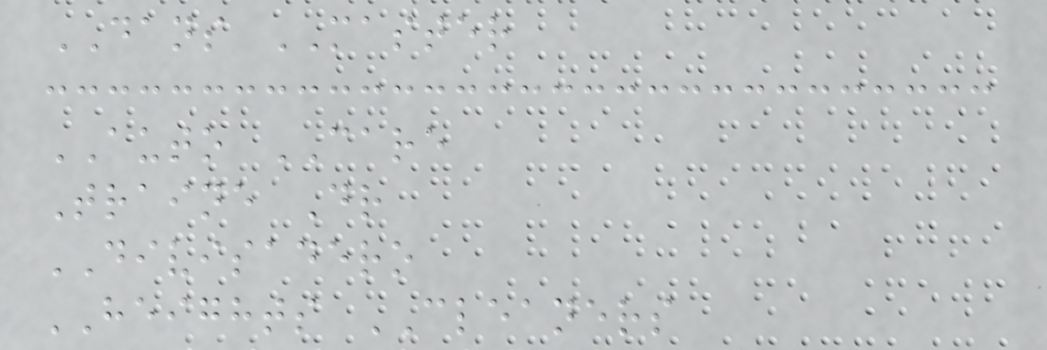DANS MASTER
AUTO CARE
Traine Dr
DIVISADERO
HEIGHTS CLEANERS
